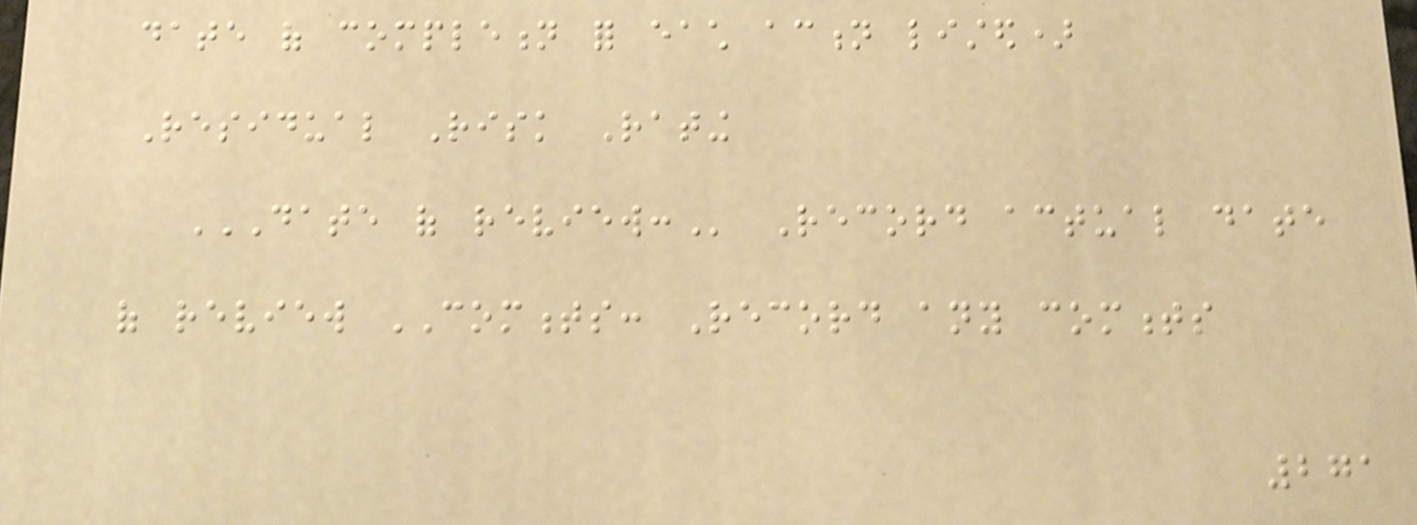date of completion for each action listed)
Residual Risk Rating
DATE OF REVIEW: Record actual date
of review COMMENTS: Record any comments
271
